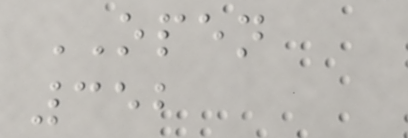OPEN
352
